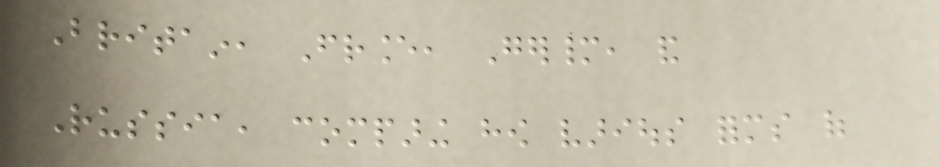Britain, France, Germany, and
Russia, comparing how various forms of
